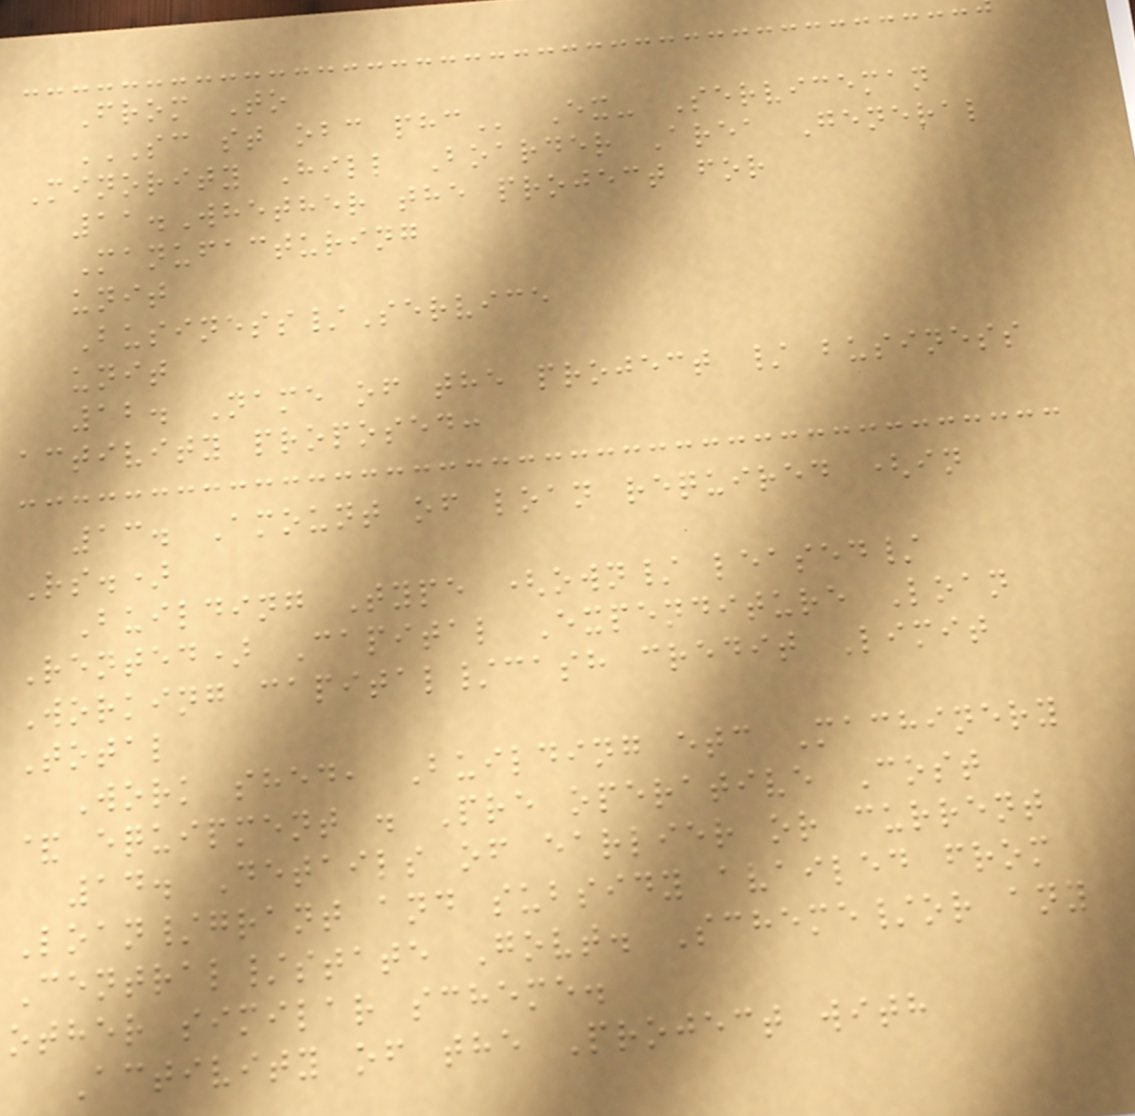From To
SC ST OBC PHC Ex- Serviceman
Minority Hill Boarder Area General
11.Whether the project for
Manufacturing
unit
Business/Service
unit
12. Name of the project / business
activity proposed:
13. Amount of loan required (in
Rs.)
Building Type (own/ leased/
Rented) Capital Expenditure Loan
Working capital/cash credit Limit
Total
Work shed, Building etc Machinery
& equipment . Pre operative Cost
14. Details of earlier or current
Loan/grant and subsidy availed from
Central/state Govt. Scheme/or any
other similar scheme.
Activity of the Project with
